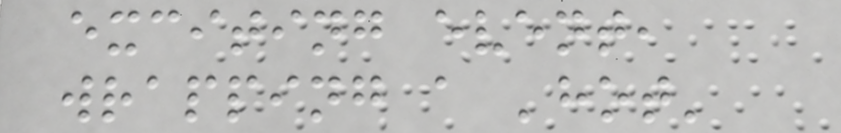exciting event,
wrapping a 'hot'
